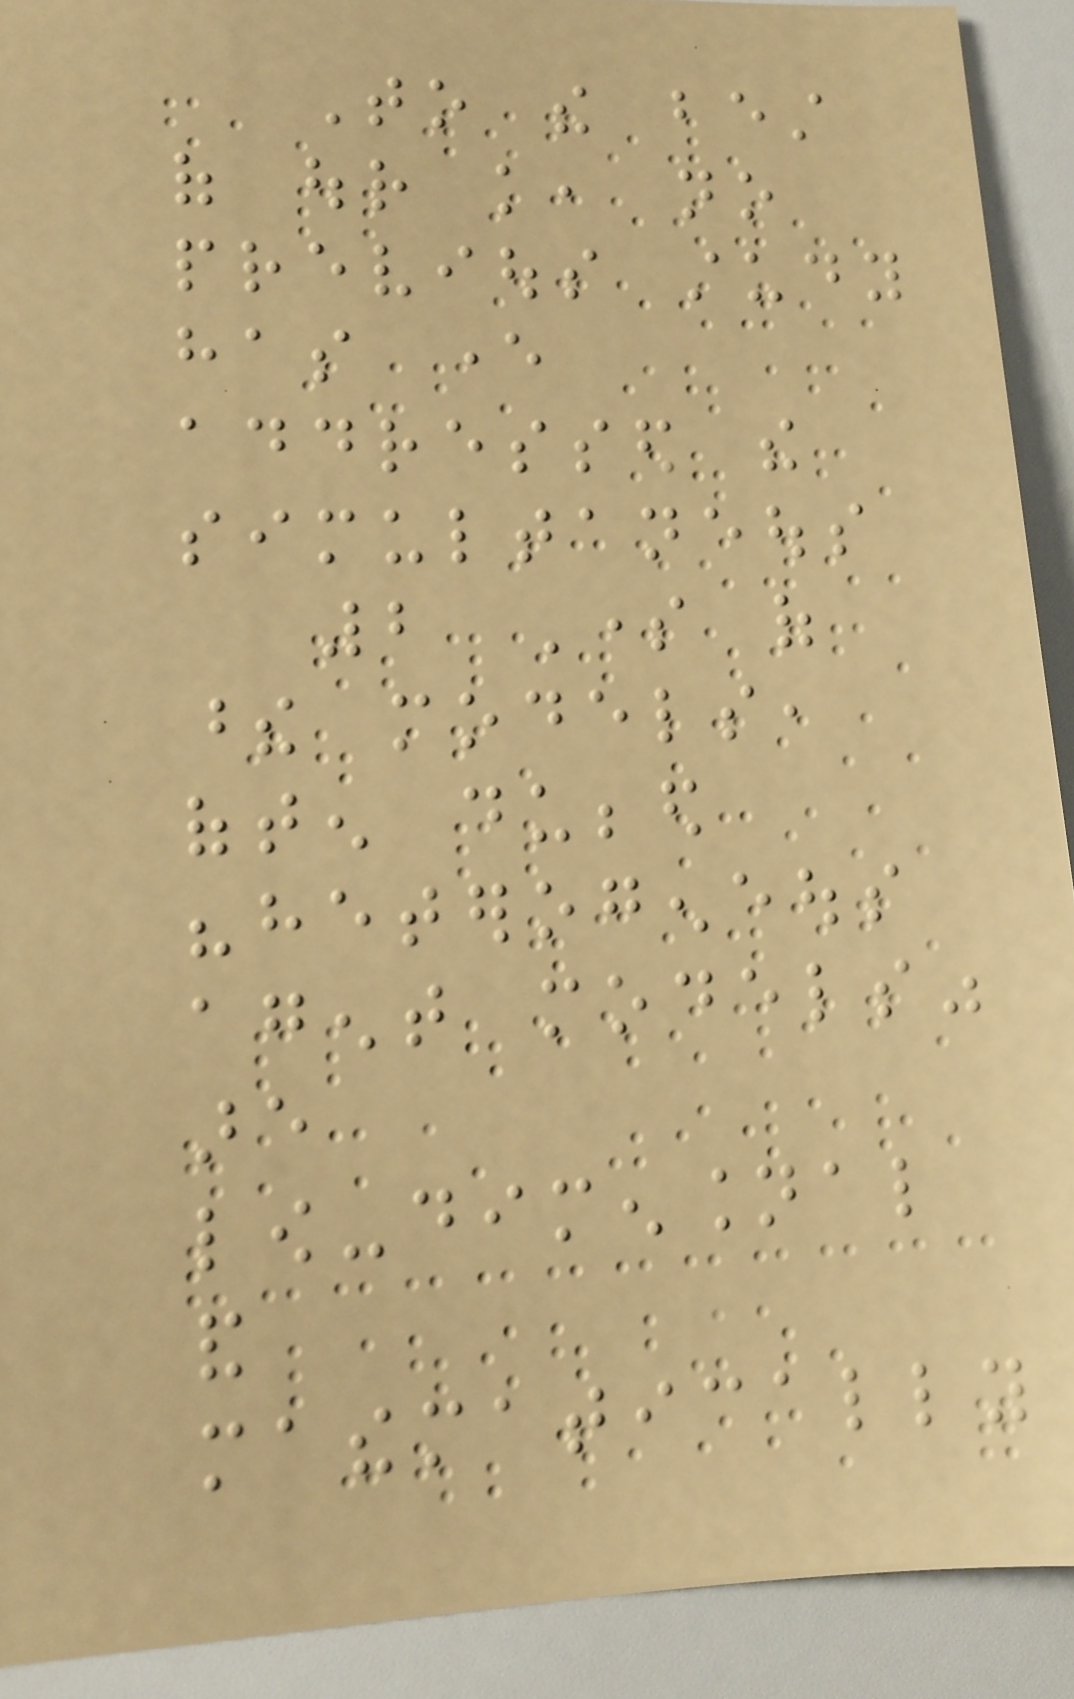To the best
of our knowledge, no
previous study
has ever
addressed the
simultaneous
2 Some of
these models,
often dubbed
"heterogeneous
agent models"
are
low-dimensional
and
mathematically
